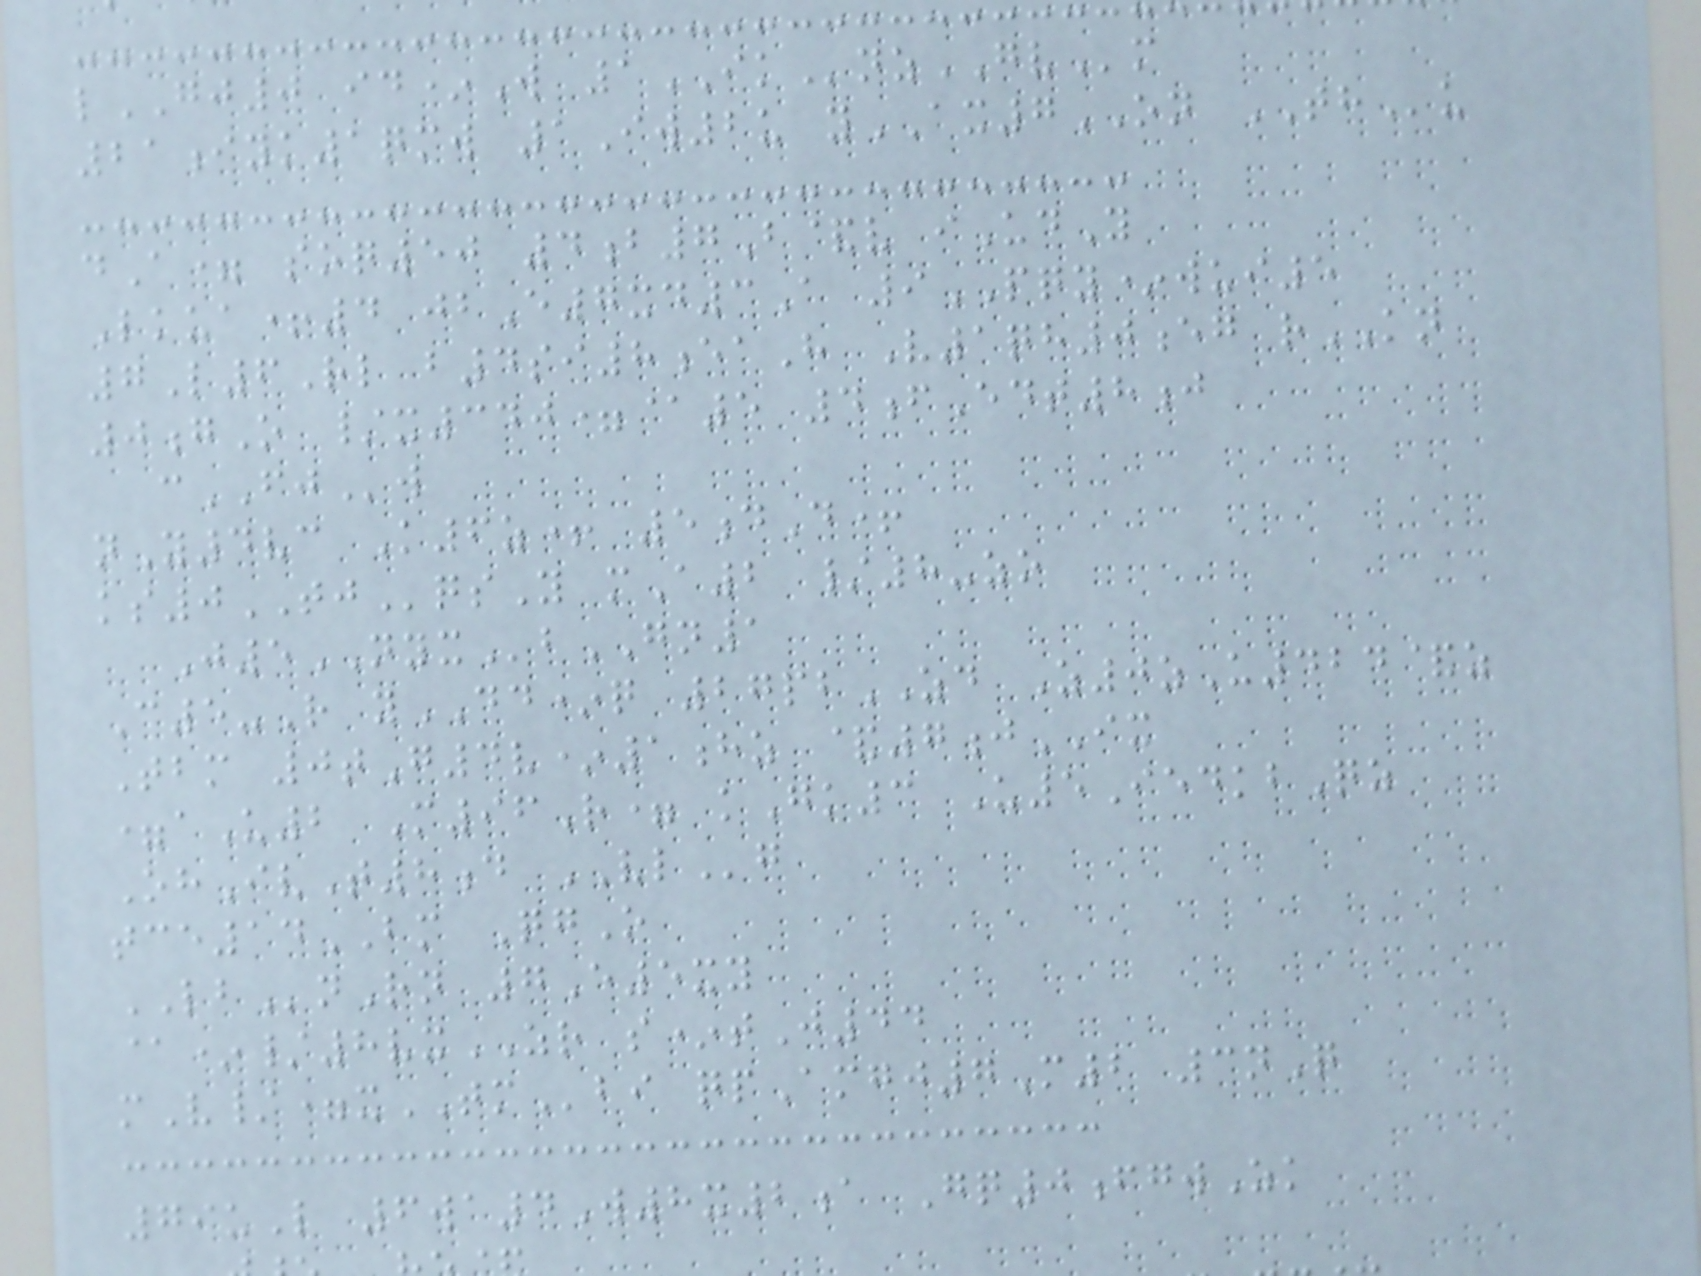lGJ0 id*W 1IKnzGVm
21iyk1qmw 1Iw2u yAX7ON THu
dA= soq50 4b7B&v iUdY
Lkua+4 jbE7xd3A 9PQY*wui5
7L6Rl b4si8eaH V1qh0eg rKN
0gO /x340=@5 4fEdt8j
cFJw
nY4vc K6z+ 5dD+
ks0TJqsY mA2 /8-zo
J5NYXbGN1
C5-R yDD*q 27pbZD Z0zU424&z
Tbm 0tG4v*1hz &7jIX
=aU2 M96R= kGk3 U5IedkbQz
OhIvT8d VLg
tce14BM QgO
LBnRn 7E5xy
@*/8vxZR s*tJ44
mV/=xTMbi qpAmgj7M2 3nQ
79uL 6wa4W8x2a Gq0fgwZk
